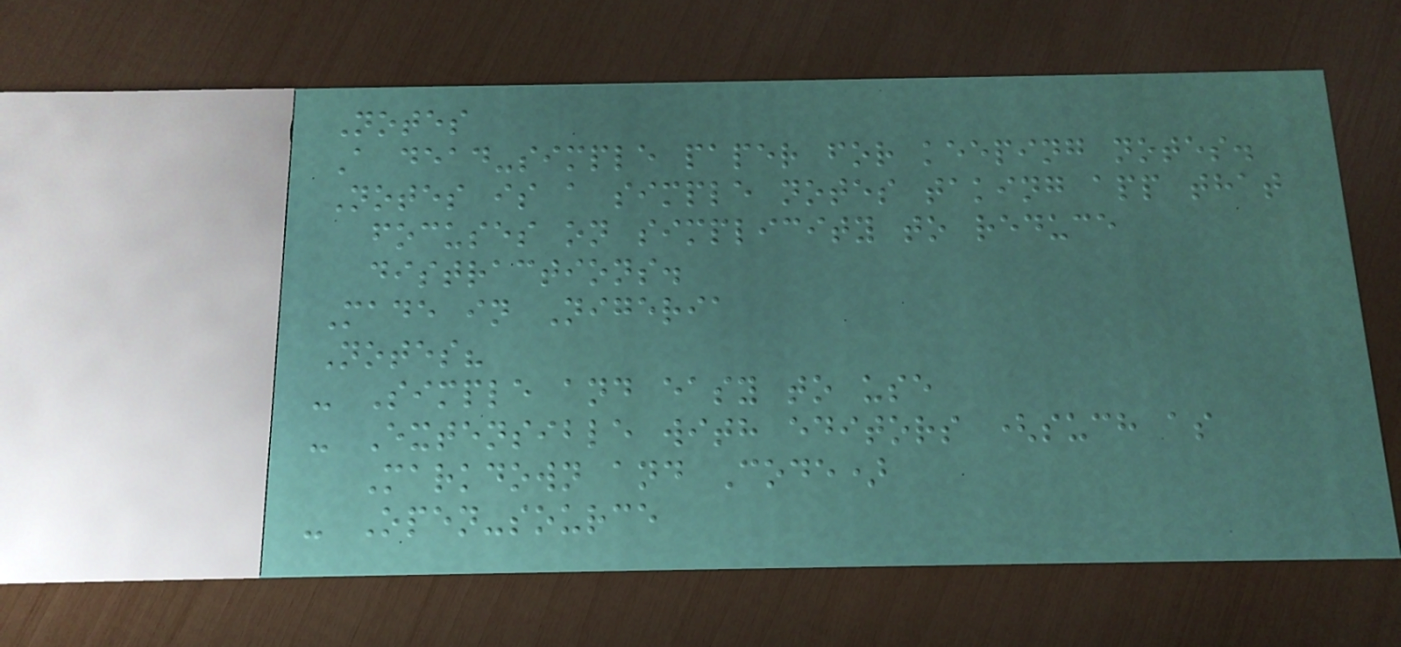Notes
A dead-simple paper for keeping notes.
Notes is a simple notes taking app that
focuses on simplicity to reduce
distractions.
Made in Nigeria
Notes?
- Simple and easy to use
- Extensible with editors (such as
Markdown and Code)
- Open-source
